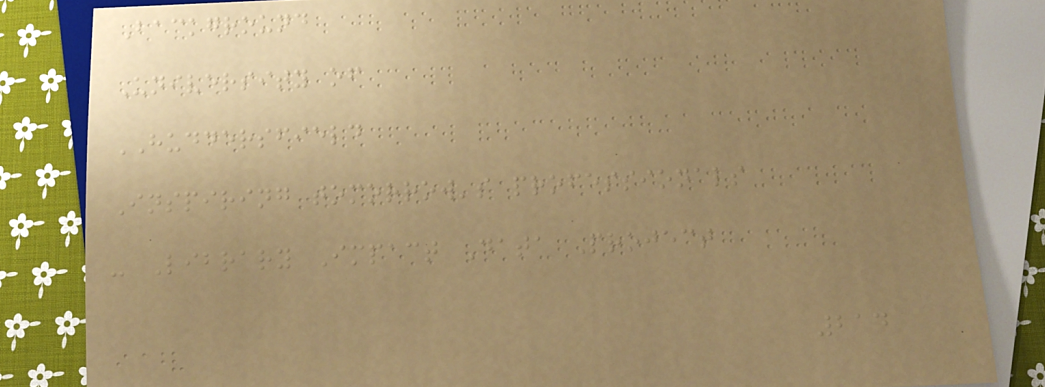Background
University of
HUDDERSFIELD
Inspiring tomorrow's professionals
- Library Impact Data Project
214
